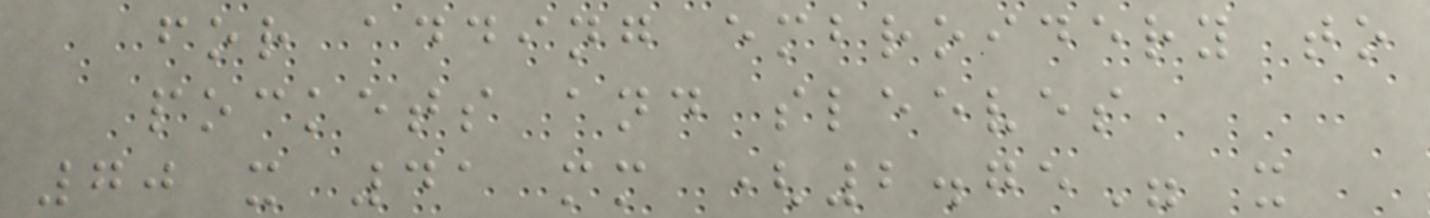for adding embroidery to
pockets and sleeves
70 x 41 mm (2.75" x
